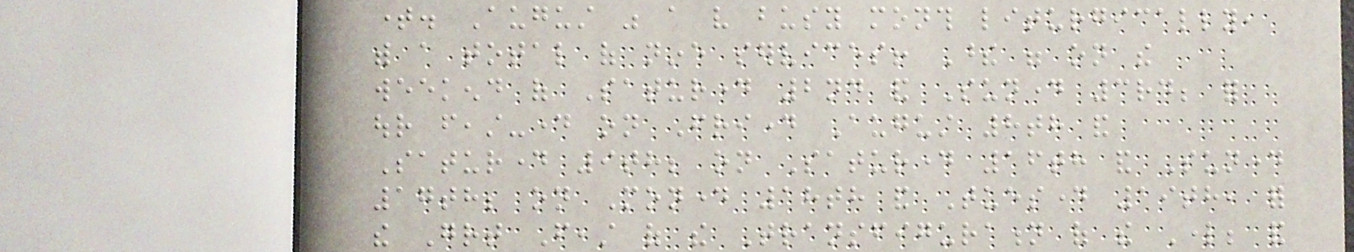time. August was a very busy month liturgically,
with a total of nine services! These were on the
weekend of Saturday 2nd and Sunday 3rd; for
our feast-day on Friday August 8th and
Saturday 9th; on Saturday 16th and Sunday
17th; on Monday 18th and Tuesday 19th, for
the Great Feast of the Transfiguration of the Lord; and
